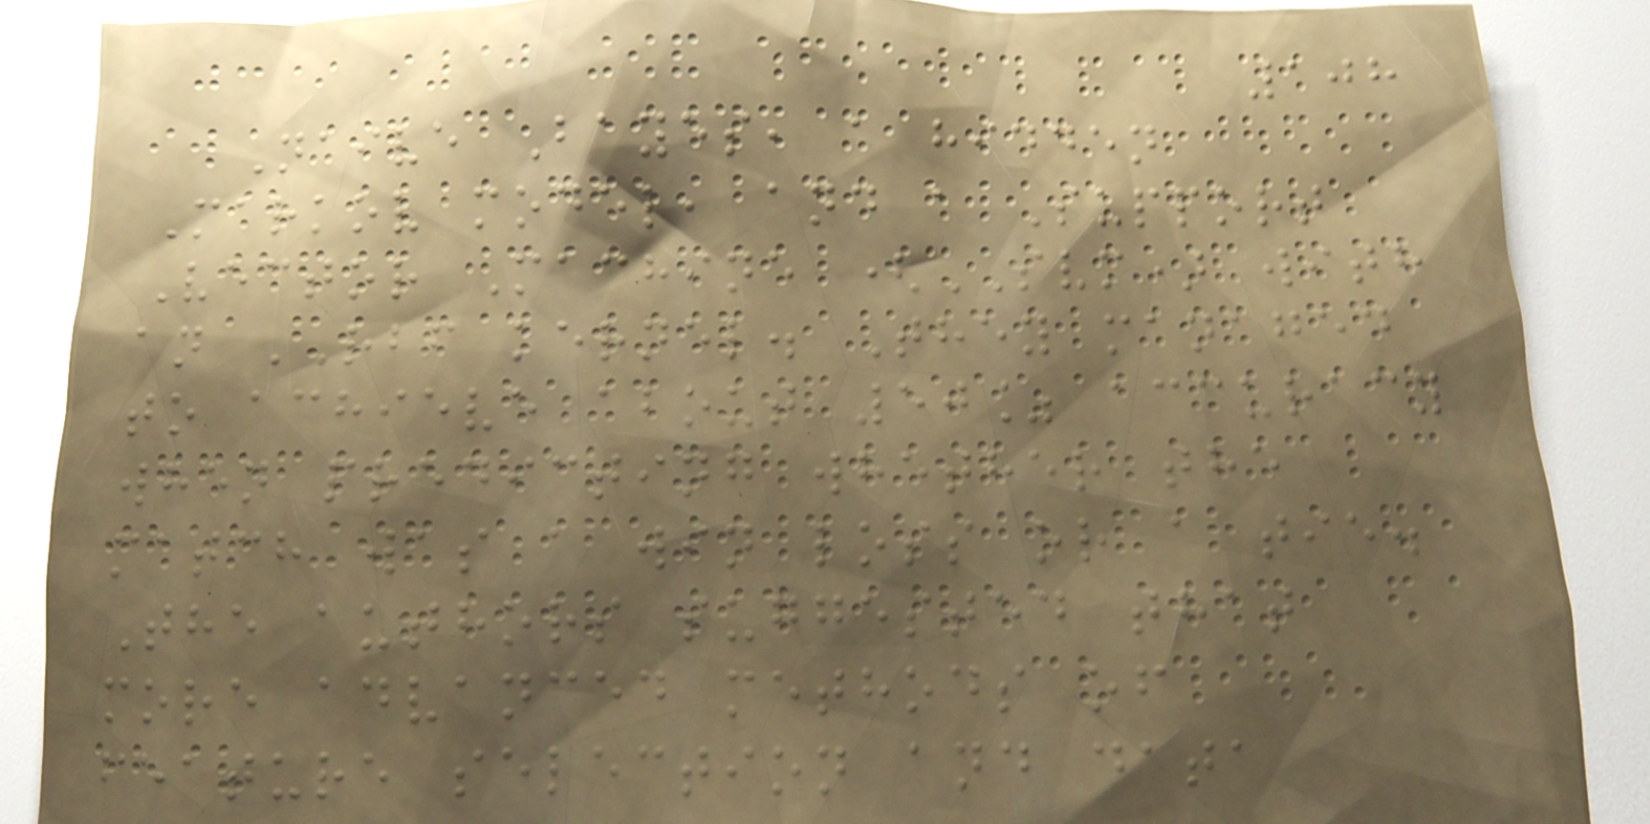108
Naive Bayes, a hidden
Markov model, and a Support
Vector Machine (SVM) with
an RBF kernel. They managed
to achieve about 50% accuracy
when predicting whether the
match was a win loss or a tie.
The authors suggested that
more advanced methods of
feature selection and data
